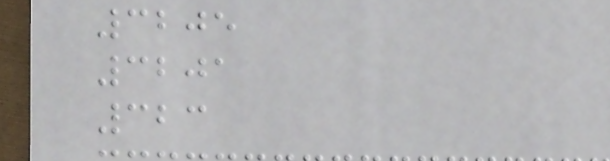3205
3201
323
